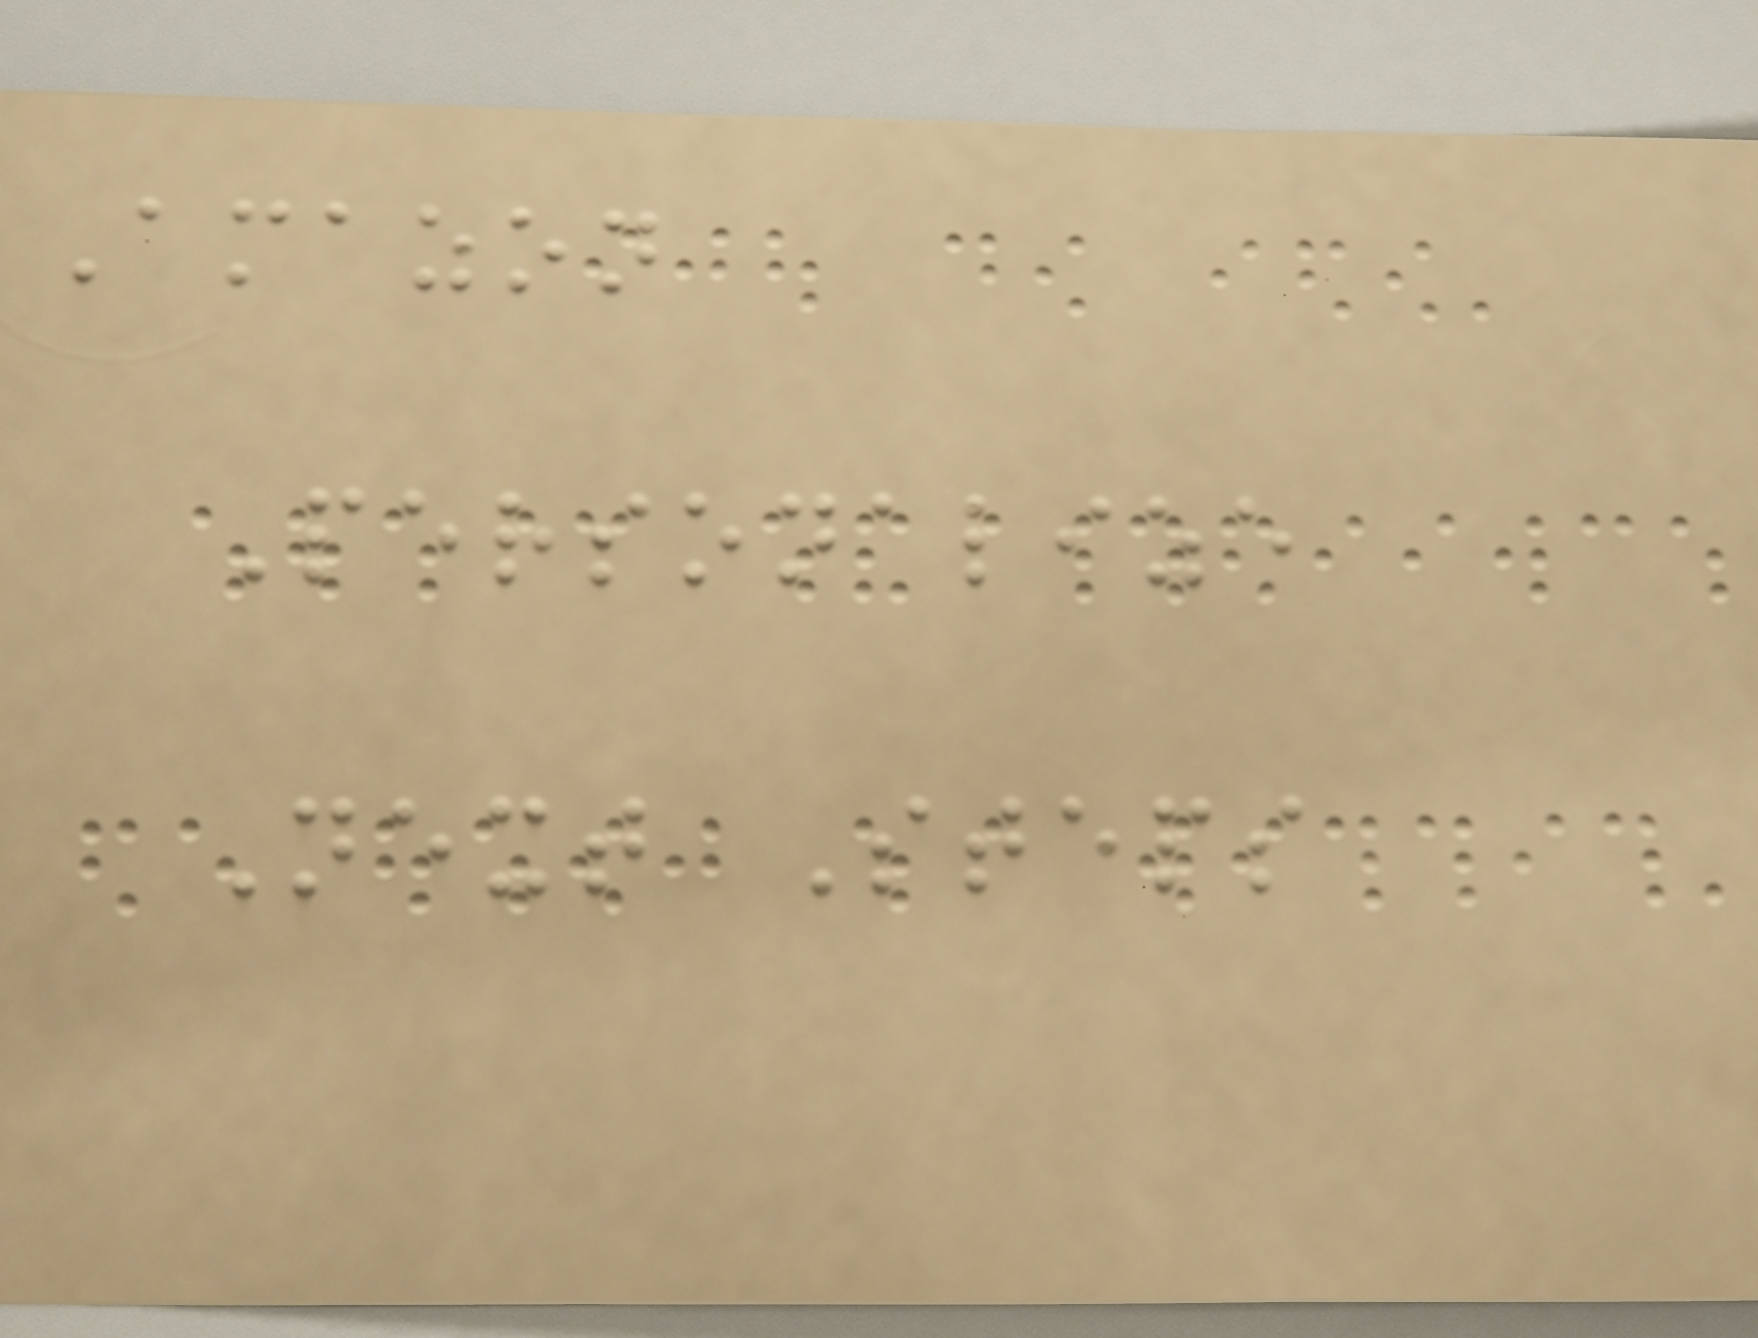Amazon
Personalize
Next Steps
